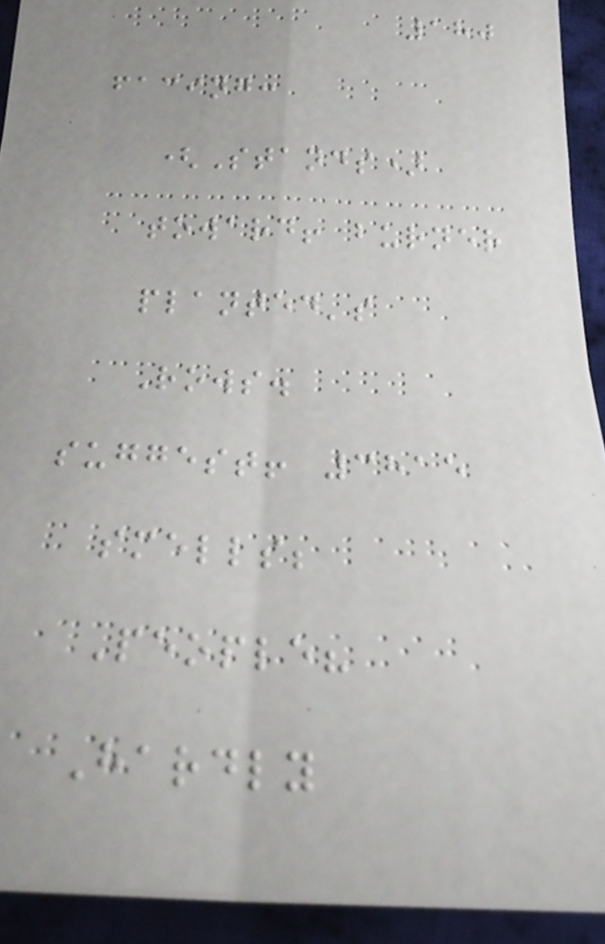180
facing:
(Stands)
toward! burner
planted's
Rows.
suggest! 3815
smells;
People?
Hardly
